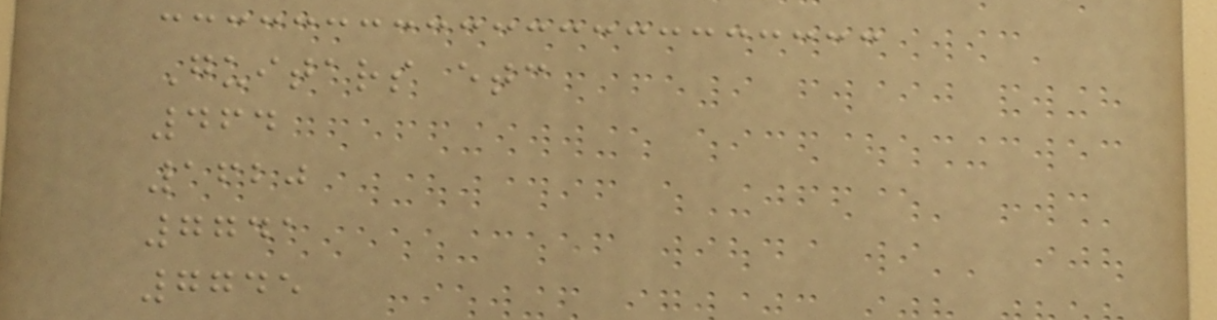Guitars etc
464
1620
7741
7745
